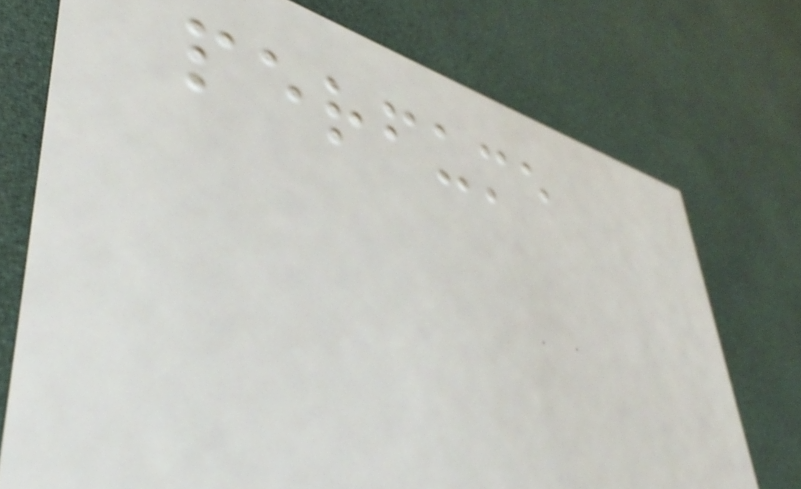perfume
